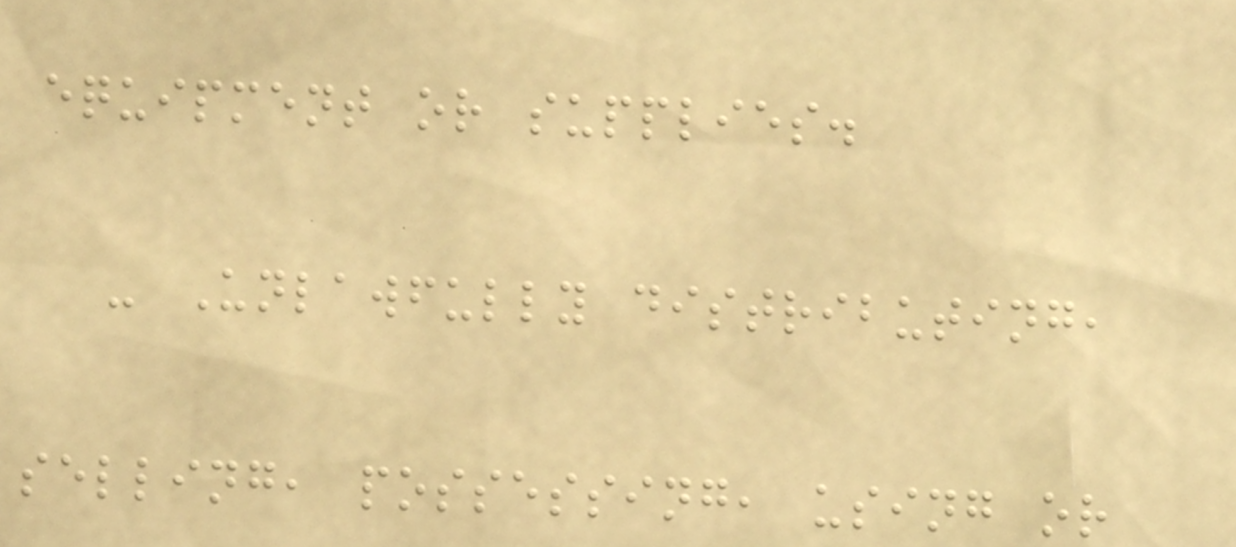equipment or supplies.
- Unlawfully distributing,
selling, possessing, using or
